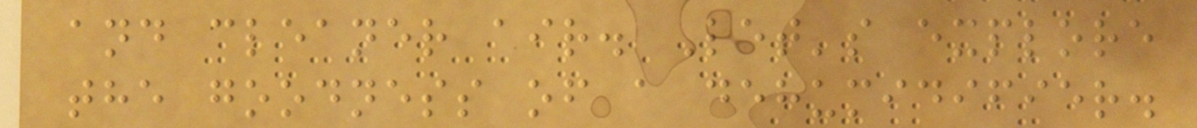and cleaner air. Let's explore
the goodness of a dehumidifier.
